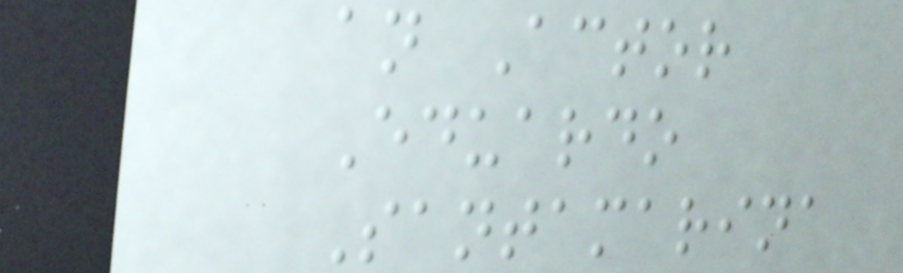an Actor
Eduardo
Santamarina
